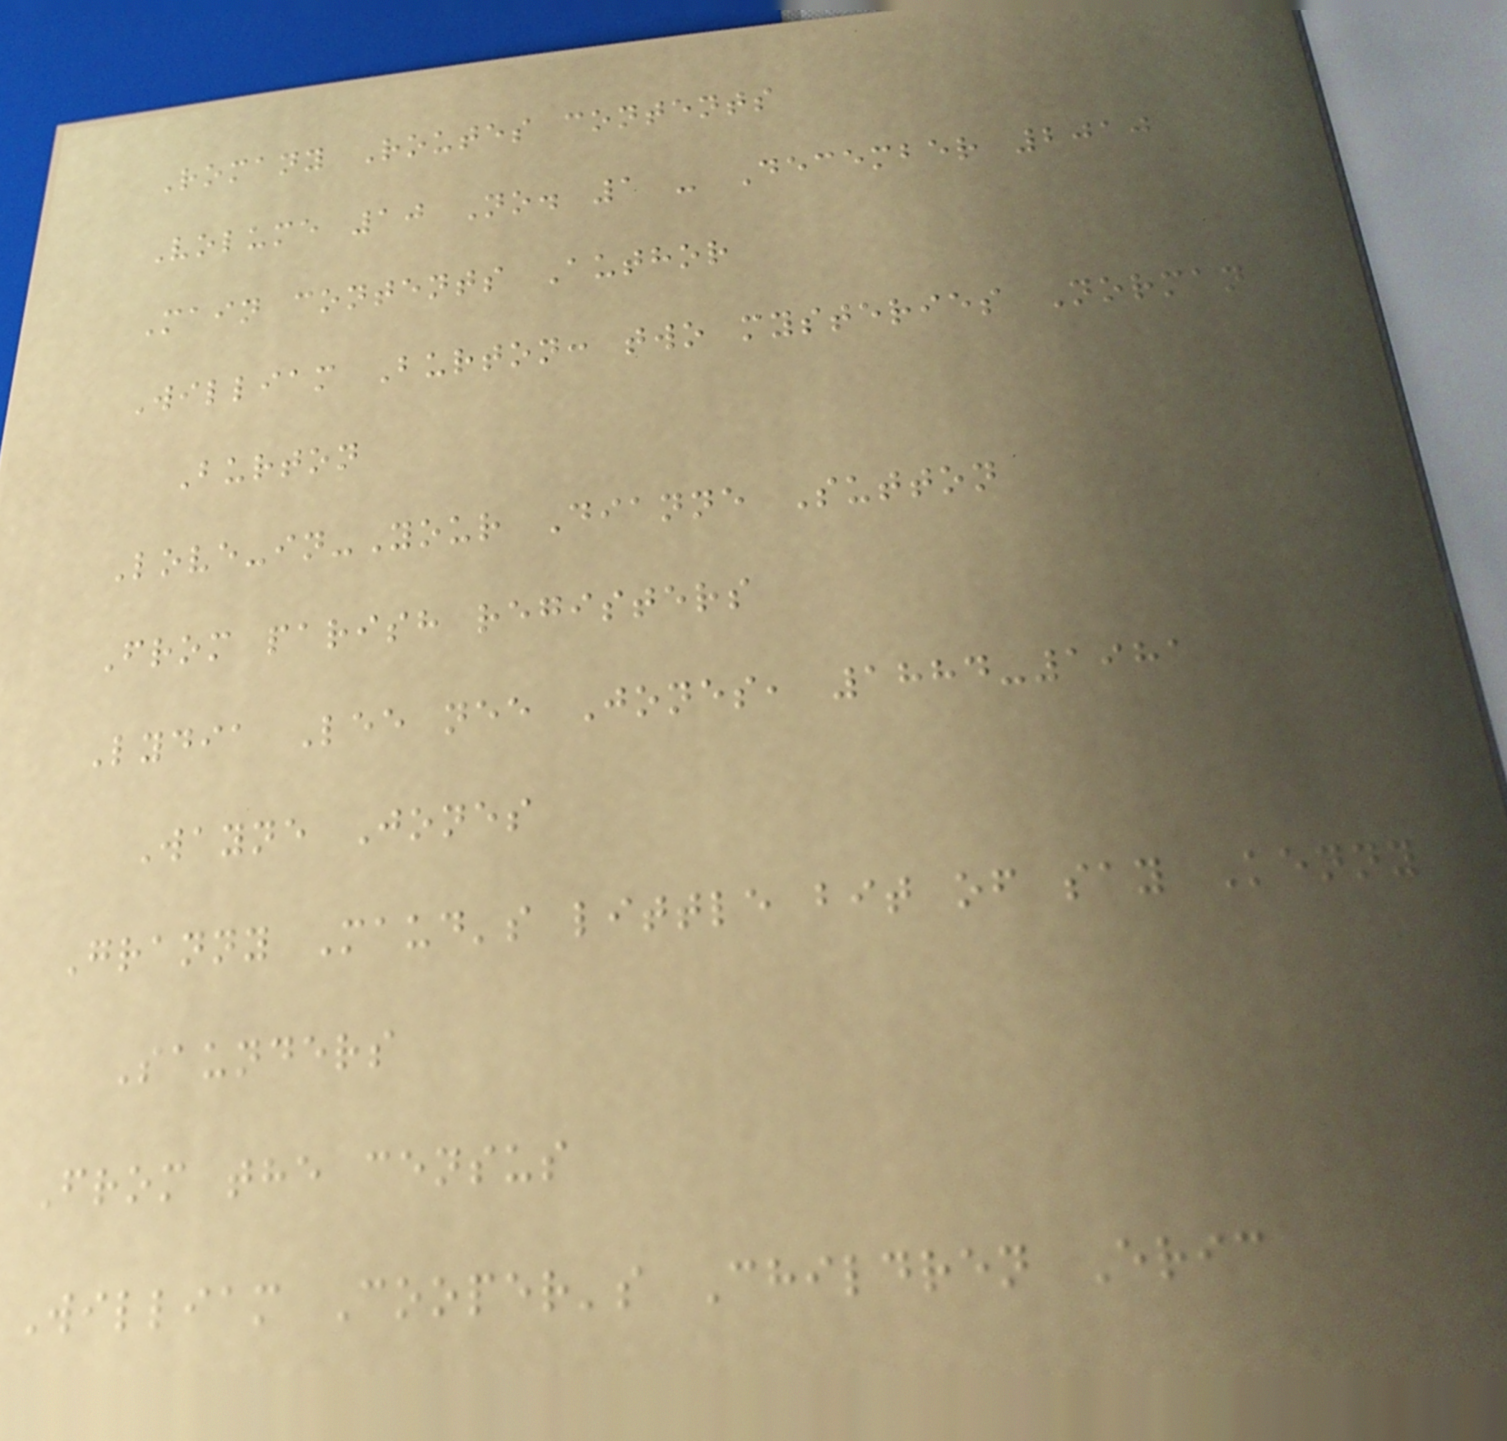Romany Routes contents
Volume 10 No. 1 - December 2010
Main contents Author
William Burton: two mysteries Norman
Burton
Love-in-Your Dianne Sutton
From parish registers
Lydia Lee nee Jones, 1884-1981
Wayne Jones
Granny Maud's little bit of say Kenny
Saunders
From the census
William Cooper's Children Eric
